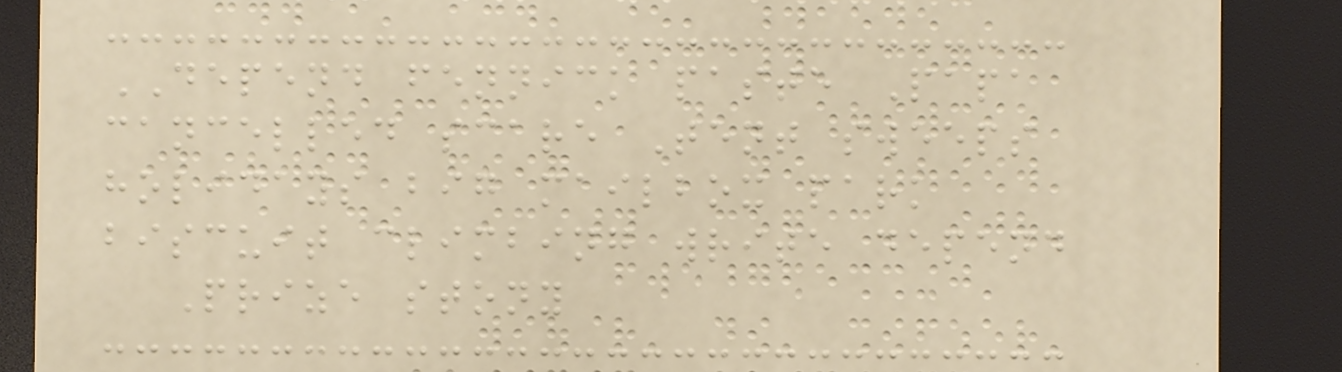DEPEND fennick paste Papa
cancelled scare Tent sweeps
holidays big mailbox park
biscuit climbing write depend
Prize stony
